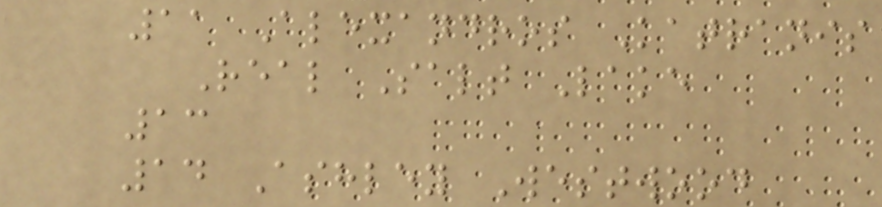11 Alexandros Katranis
Real Salt Lake
13
14 Ashley Westwood
